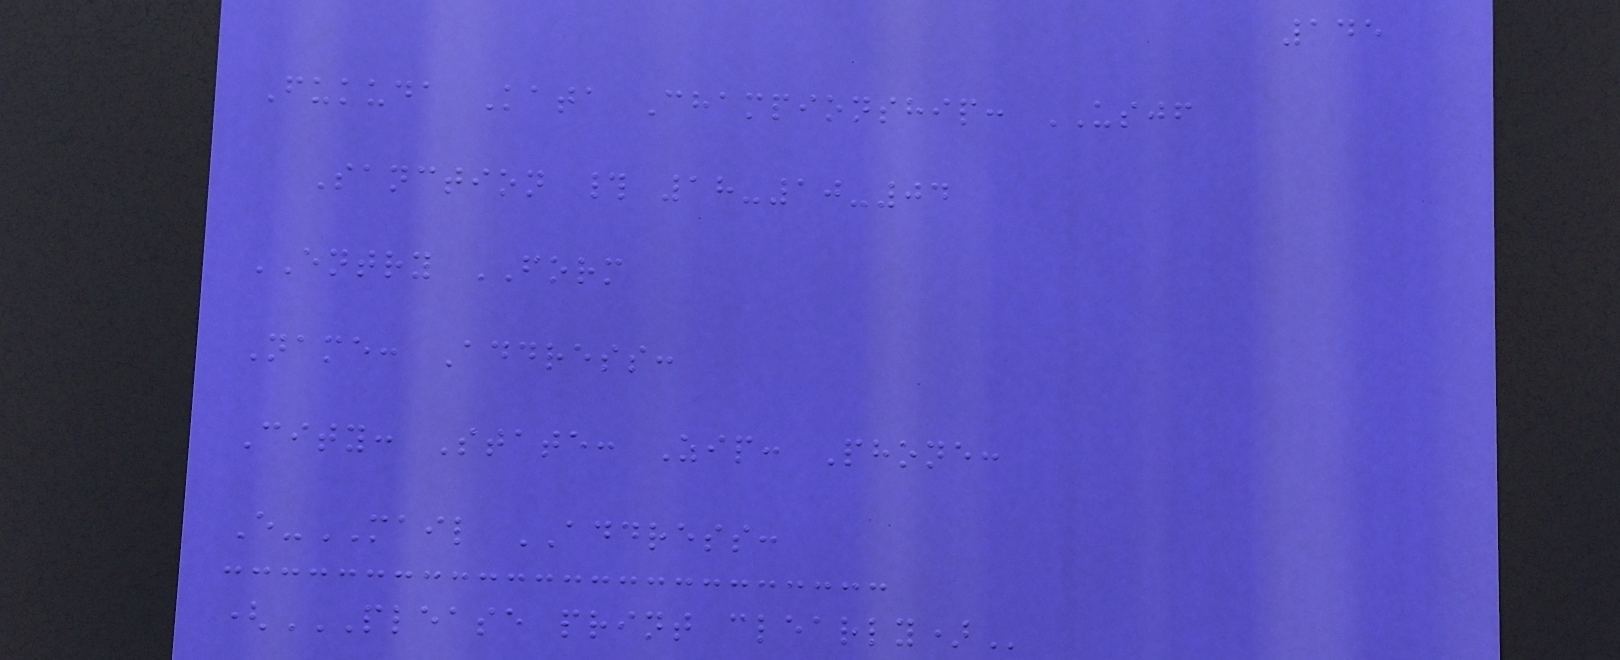145
Fukuda Kata Championship: USJF
Sanction # 18-10-04
ENTRY FORM
Name: Address:
City: State: Zip: Phone:
E-MAIL ADDRESS:
(PLEASE PRINT CLEARLY)
